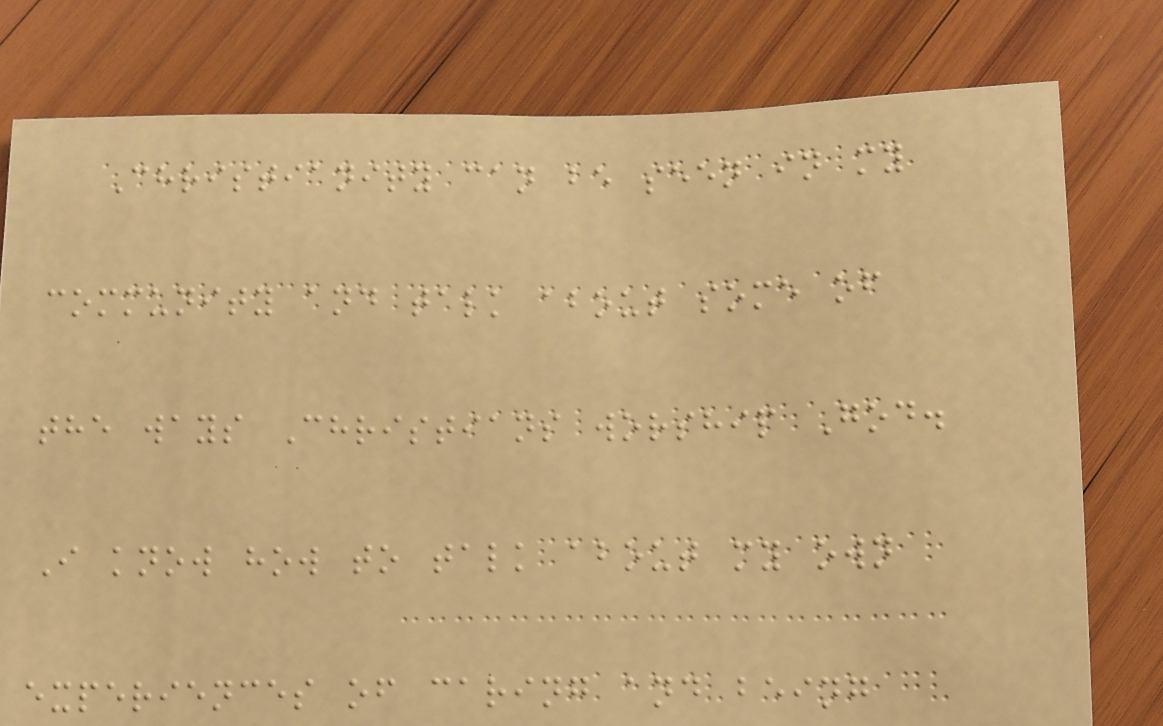Christianity can be seen in my
community and talk about some of
the ways Christians worship God.
I know how to talk about my own
experiences of caring and being
